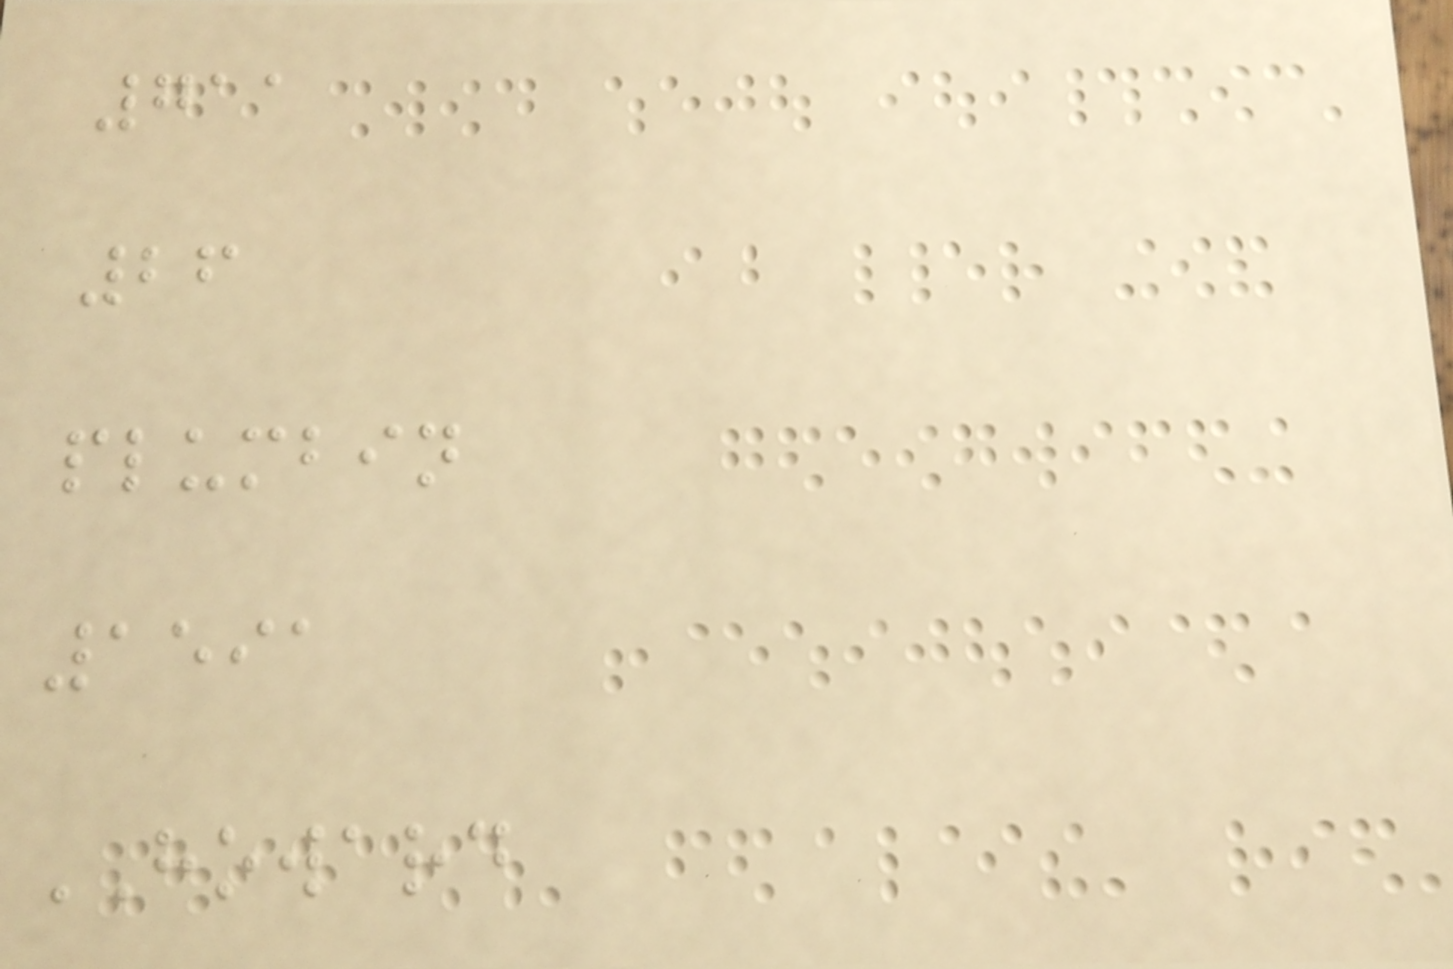711
26
plumbin
1591
HOWARD
